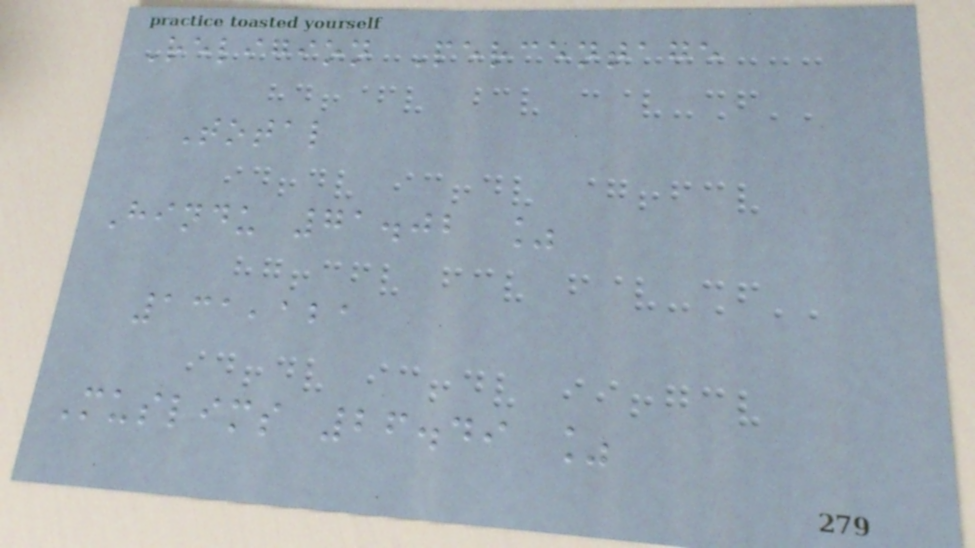Religion Percentage
Total
Hindu 71.02 %
131,121
Muslims 26.49 %
